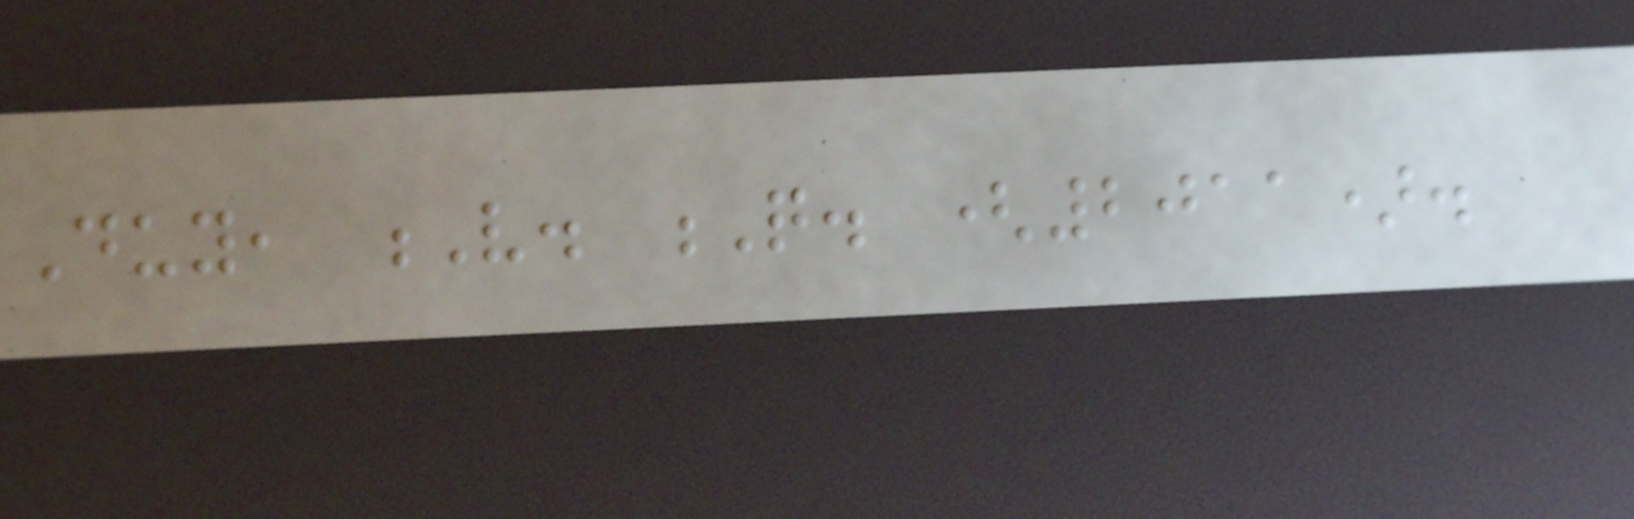Duy, V. Q. (2011).
